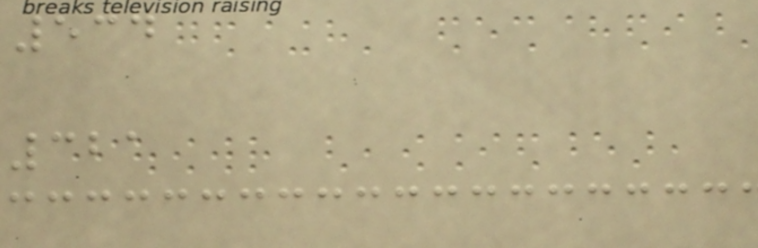534
321
